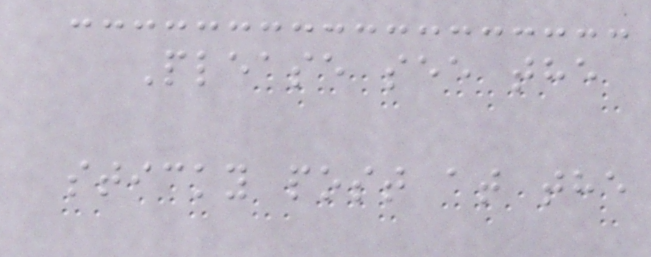Please see the
sticky post at the
